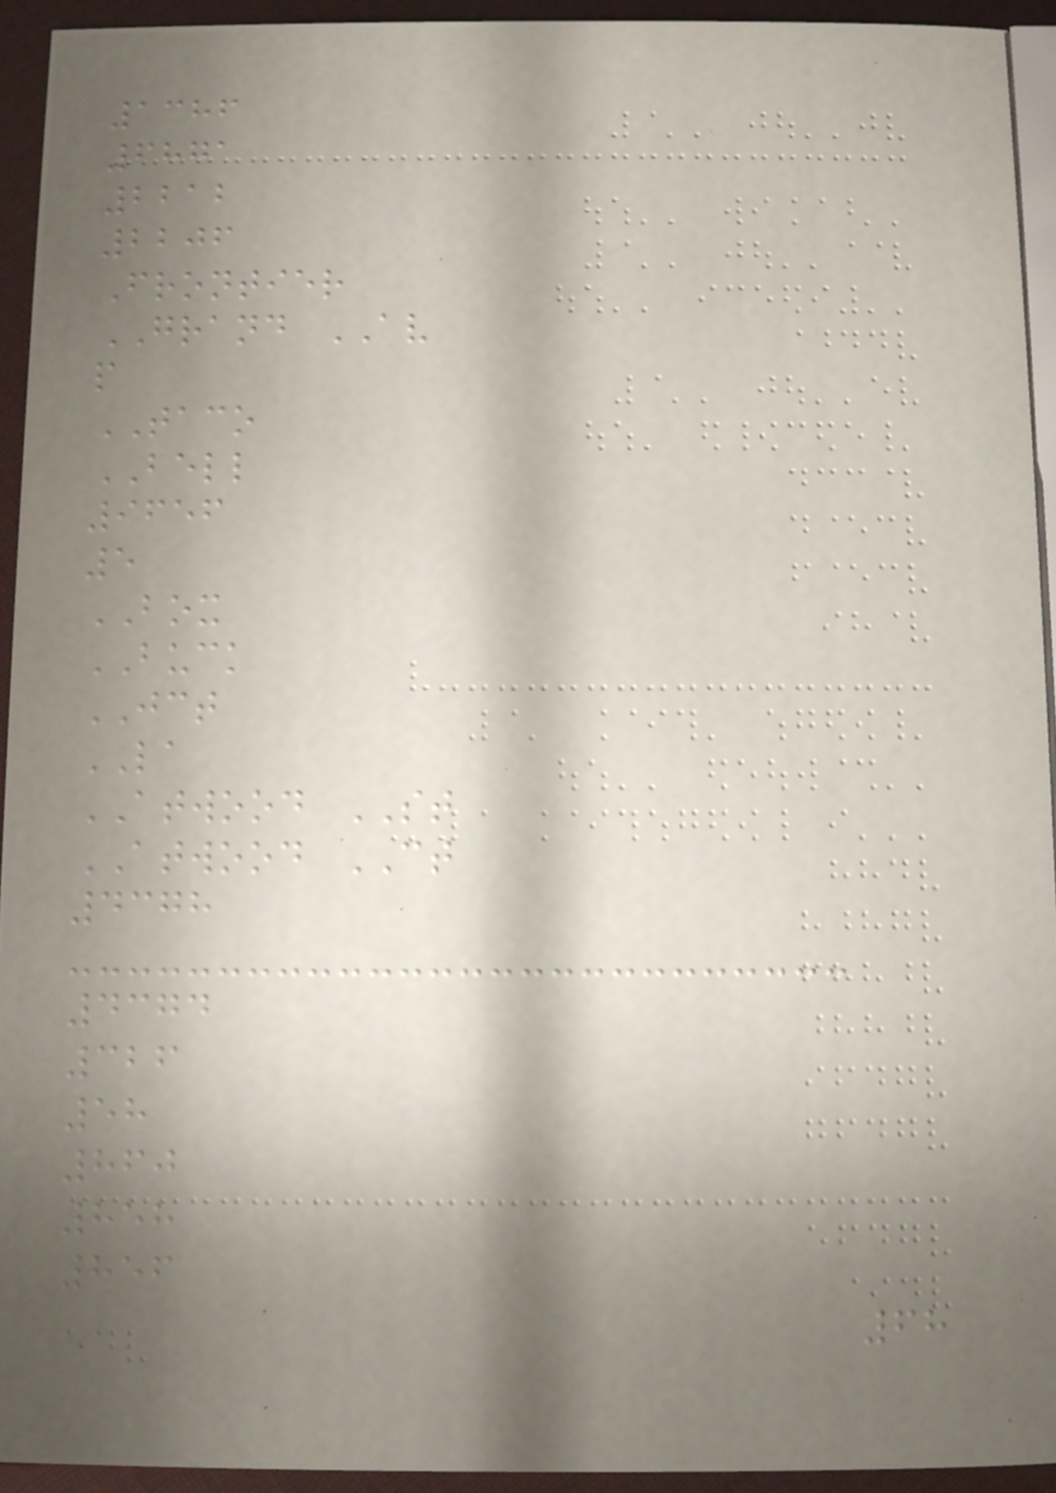1386
6871
2212
2206
Frontier
GRAND AV
p
TACO
BELL
9656
5
BOX
BUCK
JCT
LA
ATWOOD ST
ATWOOD CT
4378
4374
326
58
860
858
856
68
